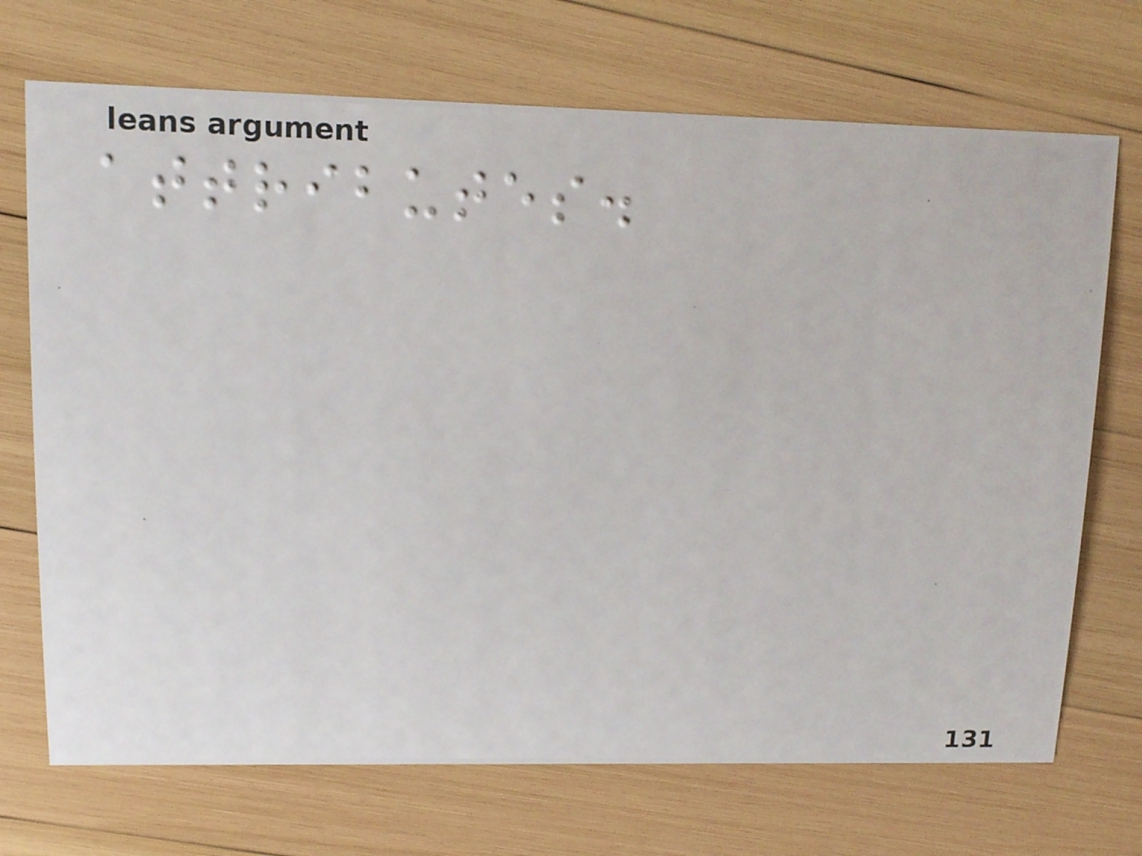attributes.
